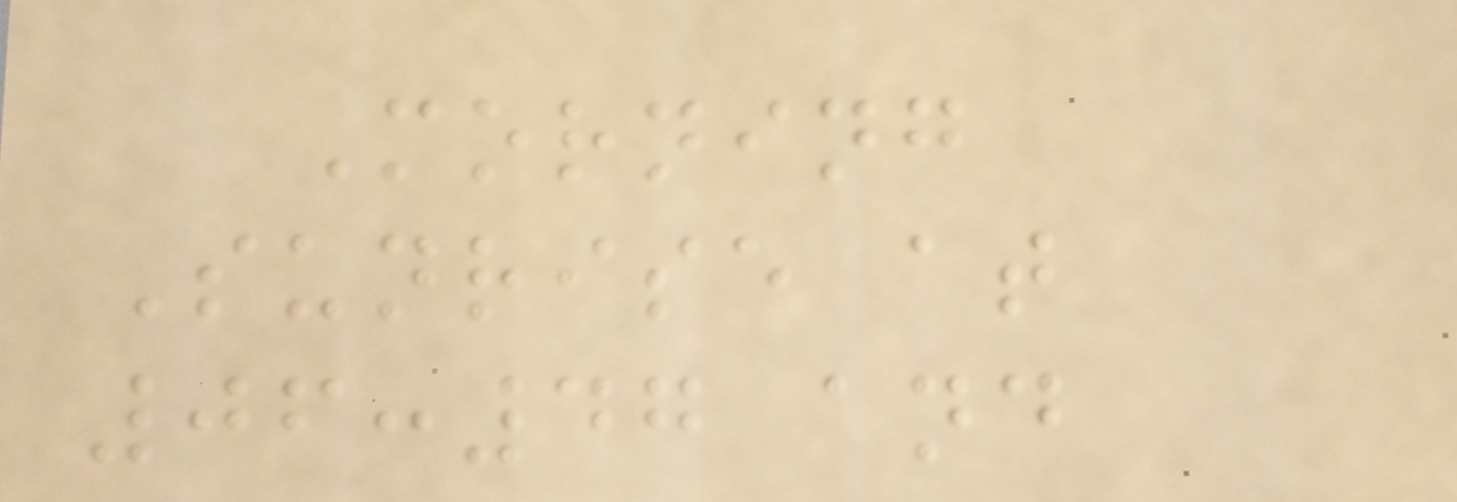Morning
Sunrise at
06:47 and
